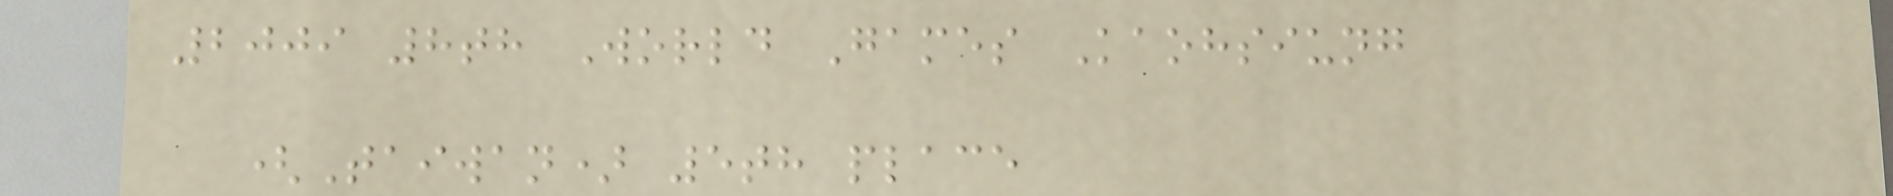2009 8th World Games Kaohsiung
(Taiwan) 5th place
